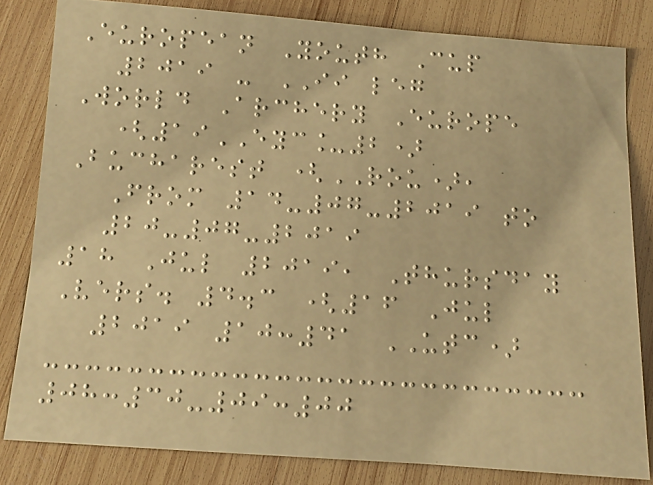European Youth Cup
2019 - II leg
World Archery Europe
(19EYC_2)
Bucharest (ROU),
From 14-07-2019 to
20-07-2019
18 Jul 2019, Thursday
Vers. 4.3 (16 Jul
2019 10:41 UTC)
08:30-09:00
